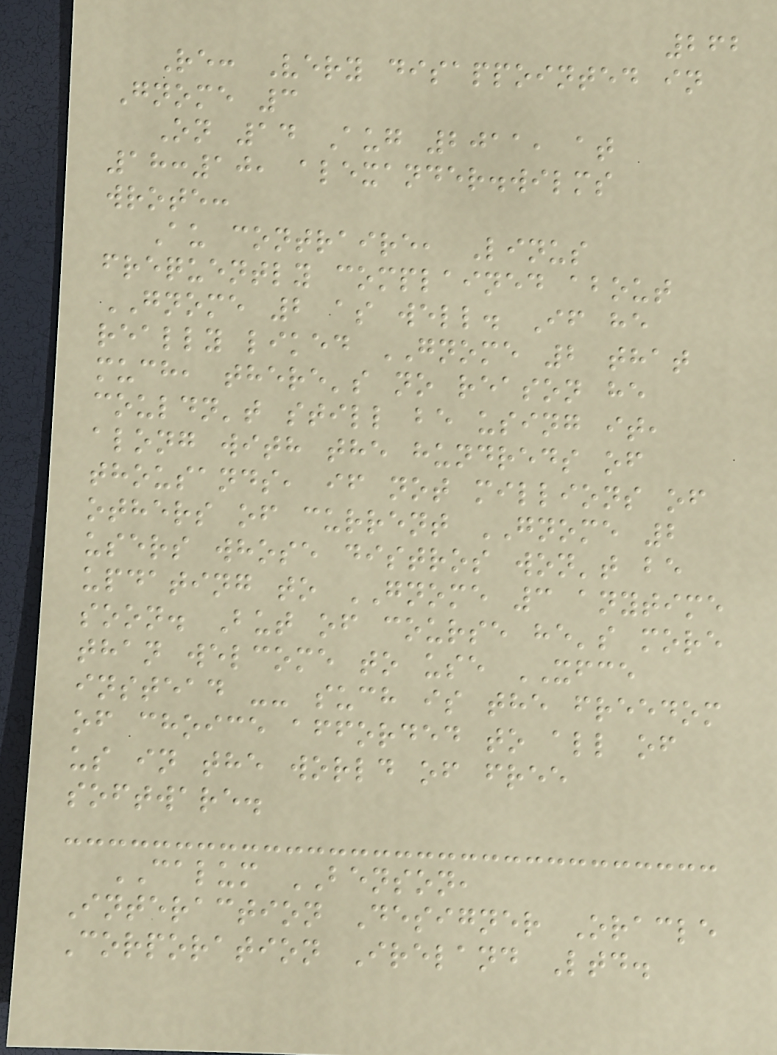262
Re: Very disappointed in
Gnome 3
On 14 Aug 2011, at
18:10, alexander.wilms
wrote:
Au contraire, Linus
frequently complained about
GNOME 2 as well. If he
really liked GNOME 2 that
much, there's no reason he
couldn't still be using it,
along with the hundreds of
thousands, if not millions of
others of current GNOME 2
users whose distros won't be
updating to GNOME 3 anytime
soon. But of course he's more
than welcome to use XFCE
instead -- such is the freedom
of choice afforded to all of
us in the world of free
software.
CALUM BENSON,
Interaction Designer Oracle
Corporation Ireland Ltd.
